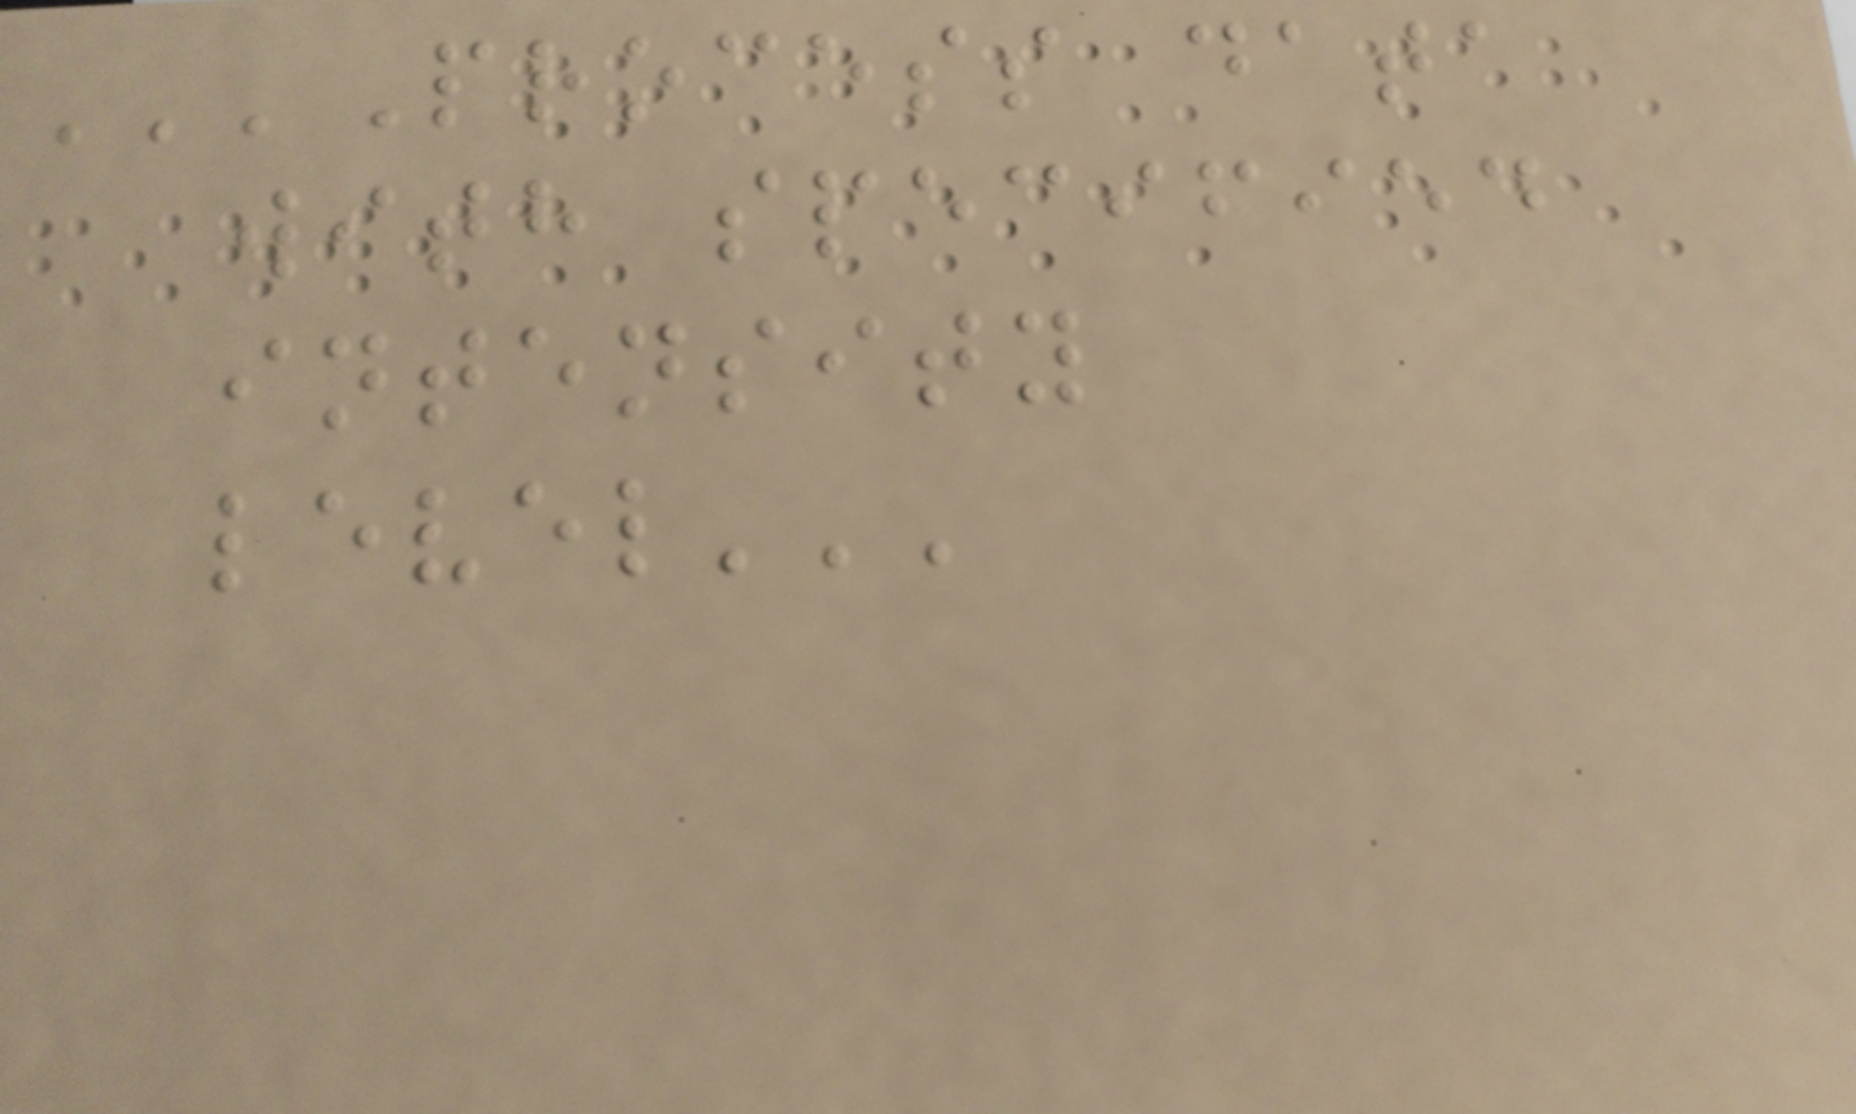'''Process data
with specified
intensity
level'''
